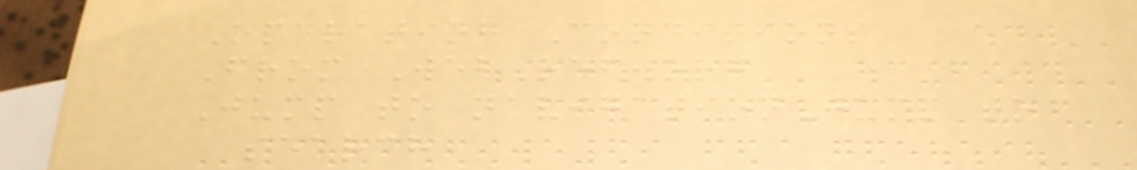Operating Conditions
From WebRef.org
Jump to navigationJump to
search
